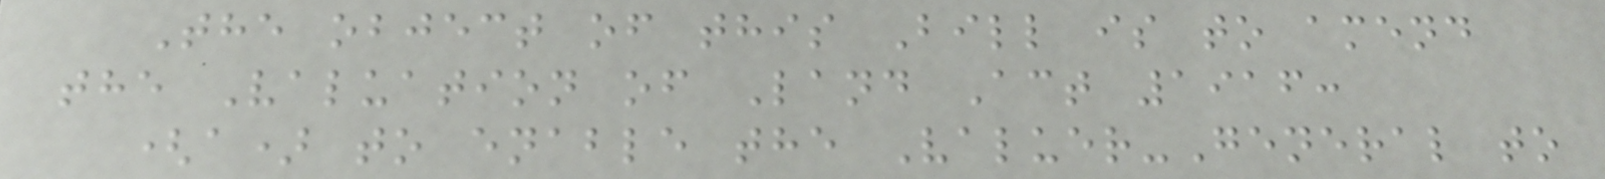The object of this Bill is to amend
the Valuation of Land Act 1916:
(a) to enable the Valuer-General to
